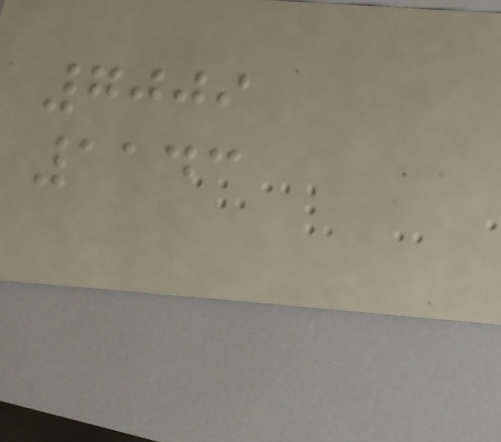7009
1143
